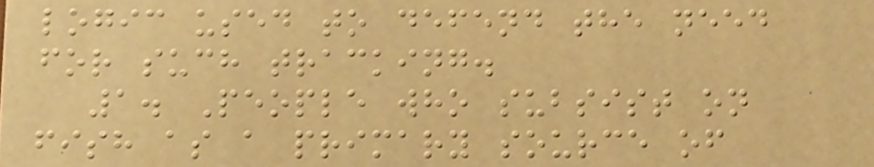logic used to defend the need
for such tracking.
1. People who subsist on
fish as a primary source of
